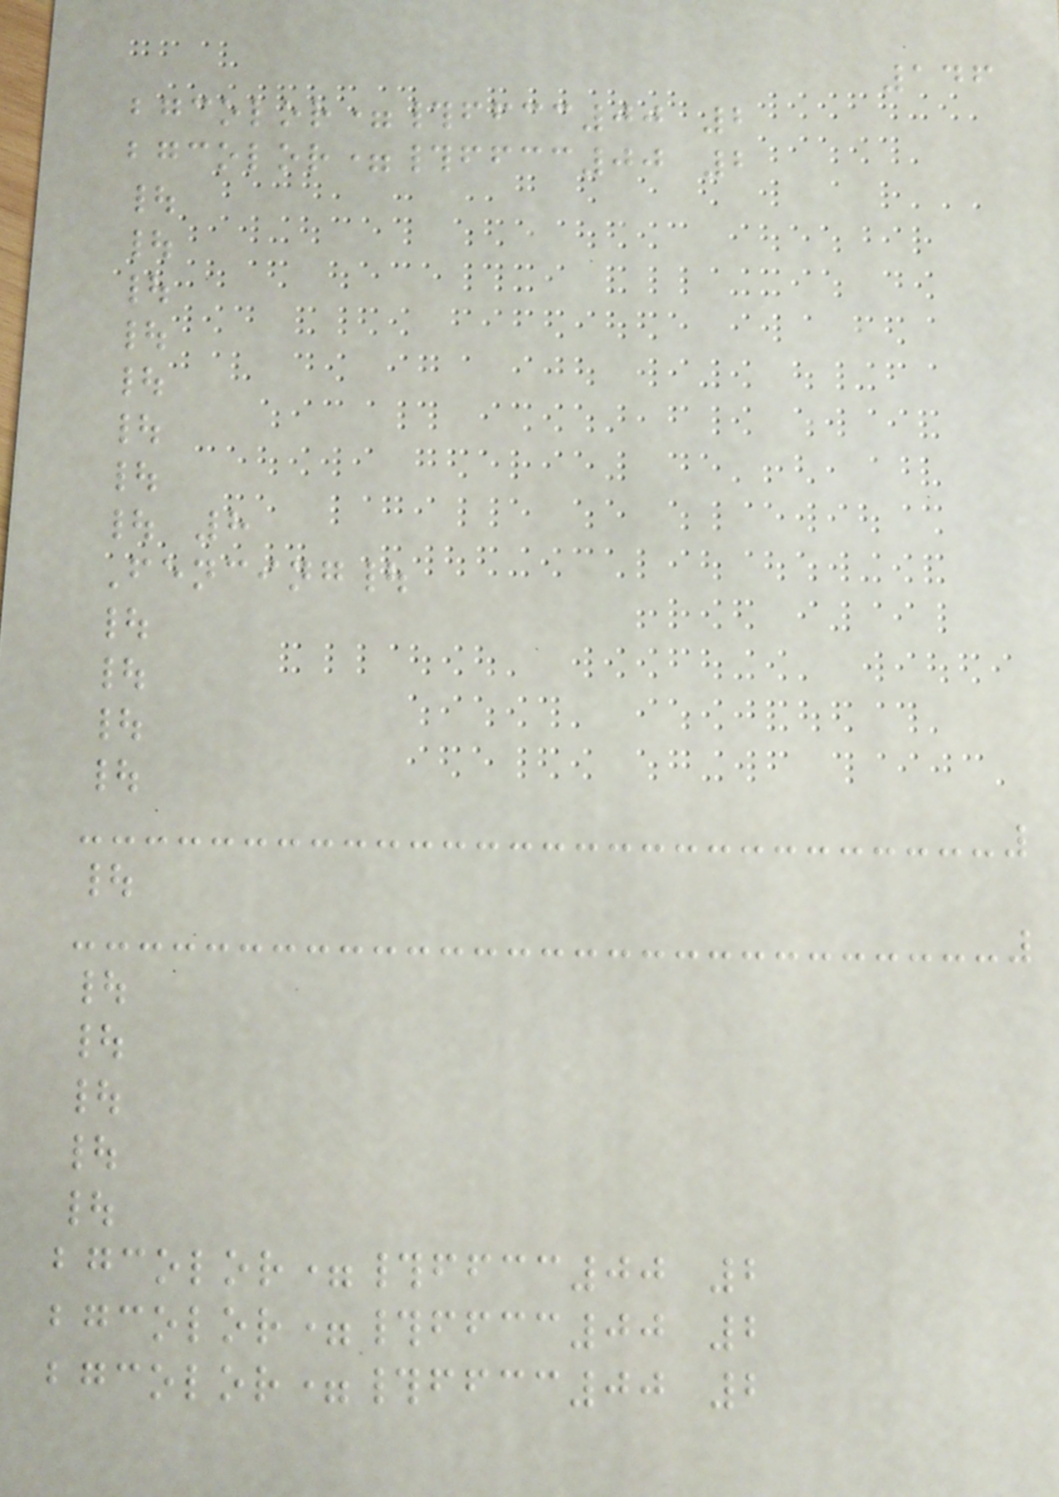146
bgcolor=#ffcc00 2
bgcolor=#ffcc00 2
|
|
|
|
|
|
|
| 8
Fencing|
|
|
|
|
|
|
|
|
|
|
bgcolor=#ffcc00 2
bgcolor=#ffcc00 2
bgcolor=#ffcc00 2
